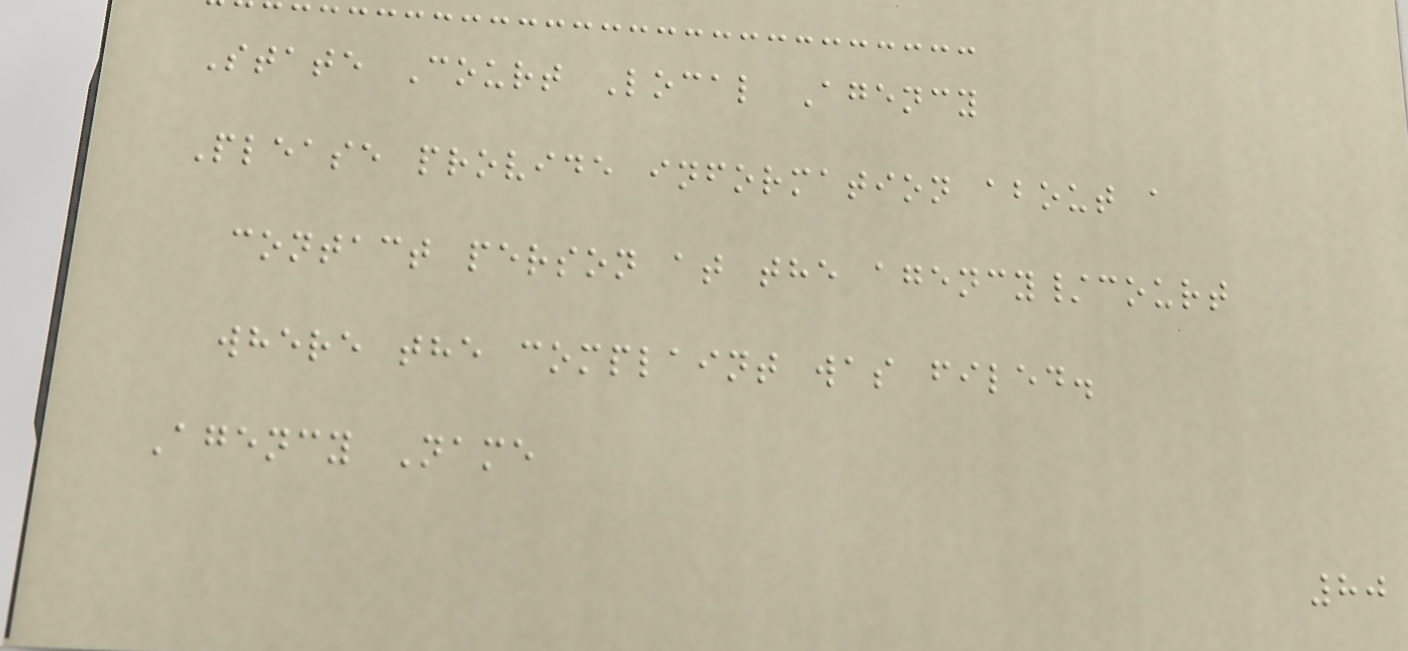State Court Local Agency
Please provide information about a
contact person at the agency/court
where the complaint was filed.
Agency Name
80
